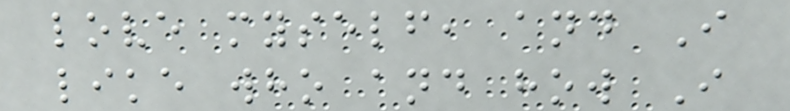love myself, and I
like who and how I
